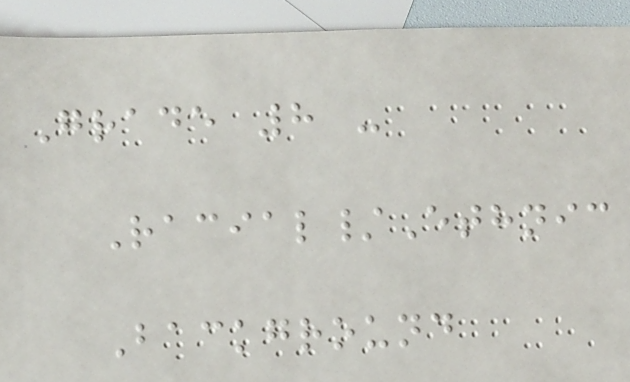Grade 8 -
Racial/Ethnic
Background
